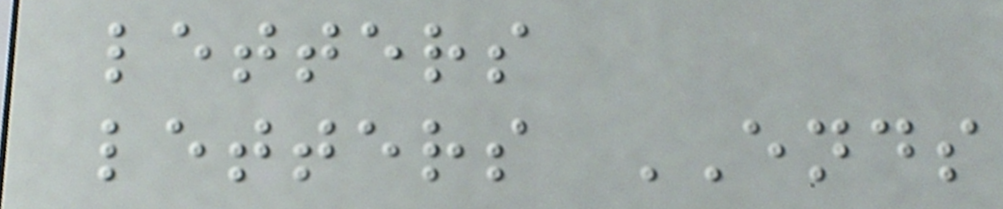letters
letters ENDS
